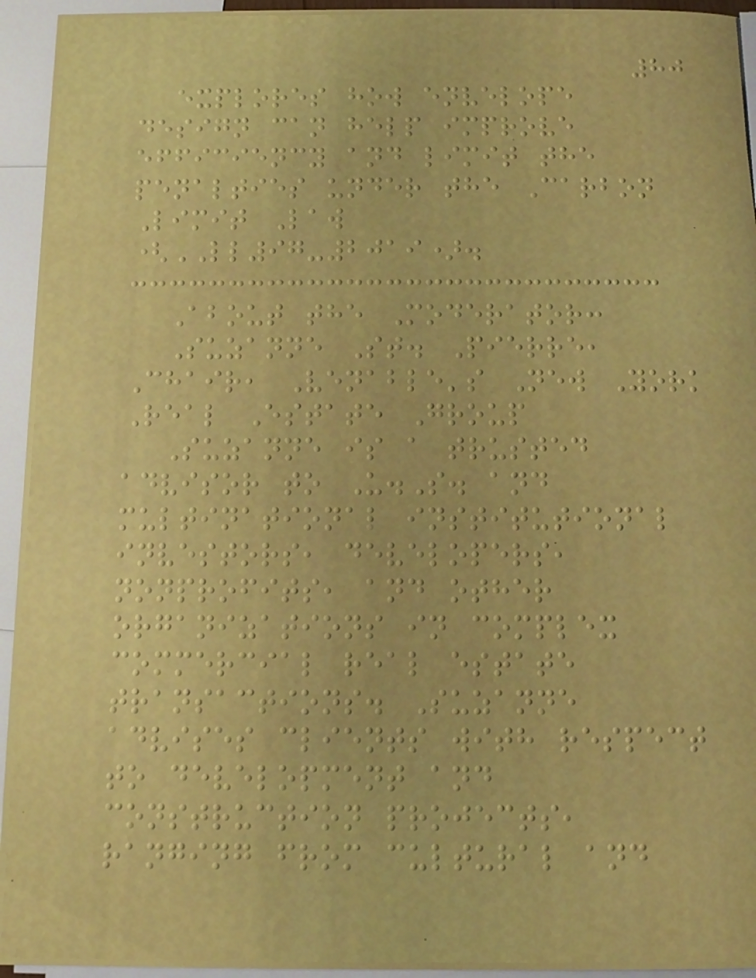80
explores how envelope
design can help improve
efficiency and limit the
penalties under the Carbon
Limit Law
(LL97-2019).
About the Moderator:
Suzanne St. Pierre,
Chair, Venable's New York
Real Estate Group
Suzanne is a trusted
advisor to U.S. and
multinational institutional
investors, developers,
nonprofits, and other
organizations in complex
commercial real estate
transactions. Suzanne
advises clients with respect
to development and
construction projects,
ranging from cultural and
